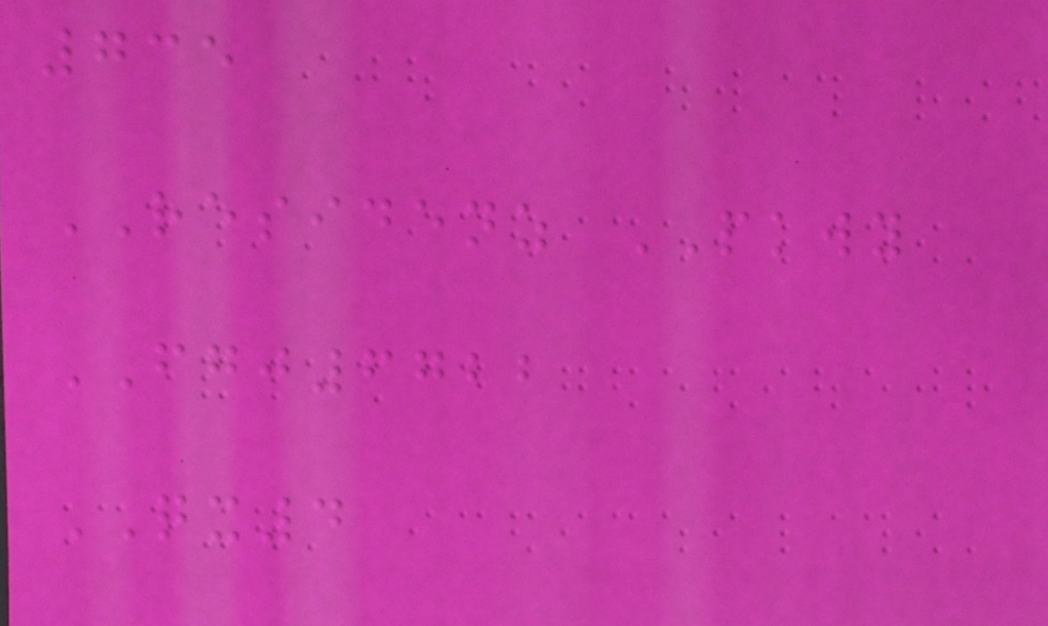735
RESIDENZ PKWY
FGJ6722
QX4
